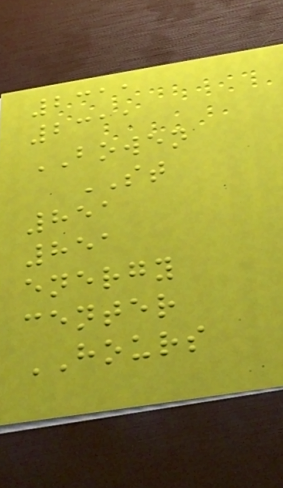2311
2311
BOWEN
ST
851
851
energy
center
HOURS
